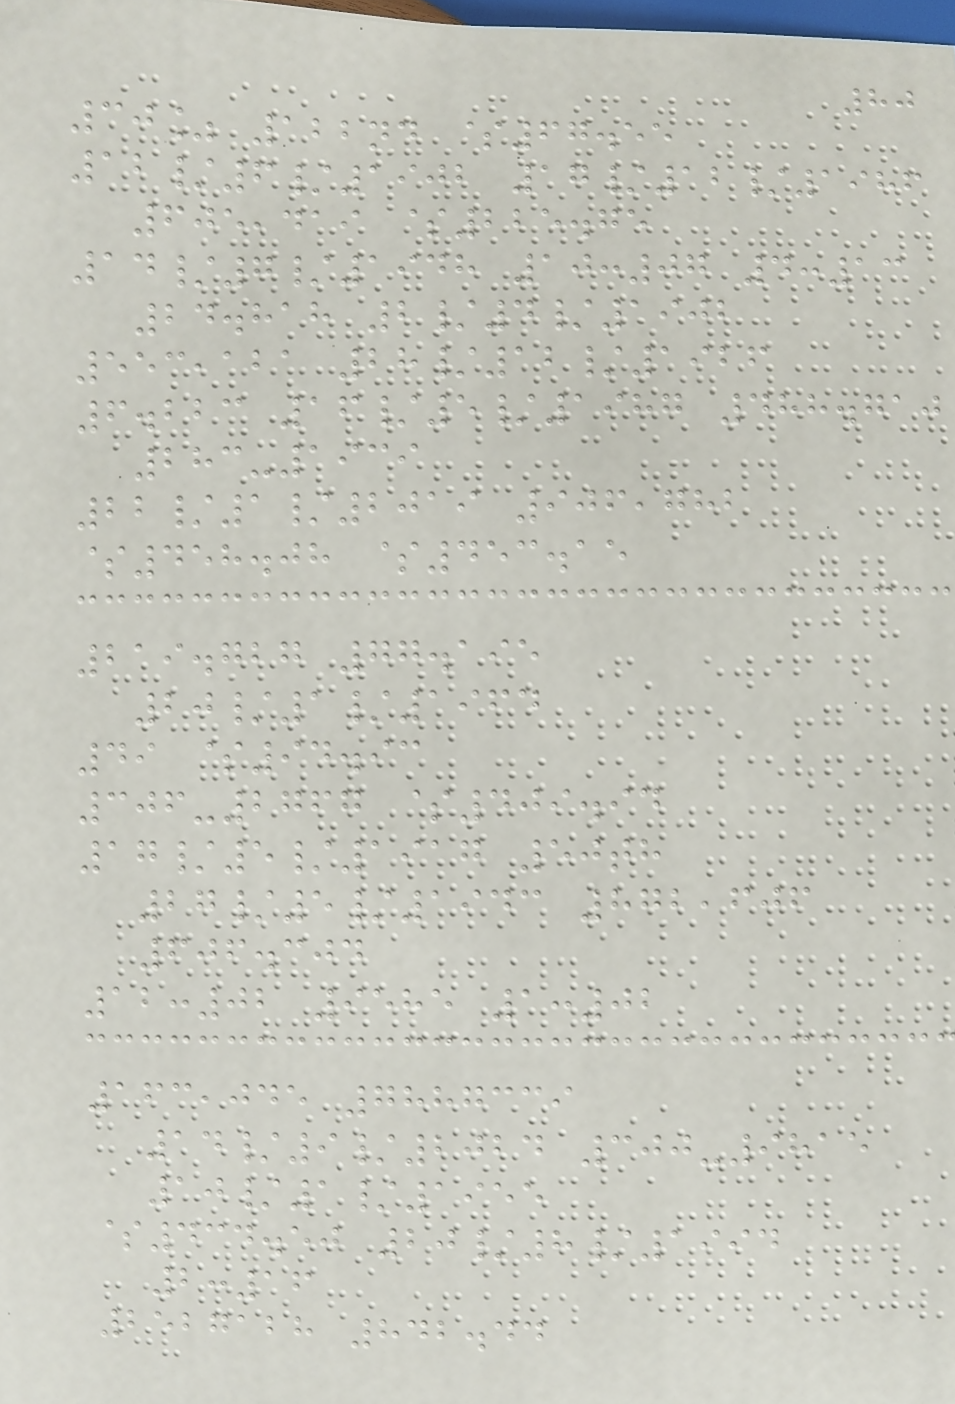80
30% 122nd $67.55
12/6/1902 17/12/1986
605,419 $225.75
14/7/1948 10:07 4:13
24.818 2/4/1902
553,121 28/12/1926
6.223 16/5/1987 488.710
283-1939
22/1/2019 906,782
$458.08 $453.15
219.727 77.195
20/1/1964
49 $94.93
306-2767 $409.94
17/5/1917 50th
27/5/1943 872,606
606.304
12:02 9585 1:02
163,045 7887339
14/9/2024 300-9815
10/1/1955
$434.50 20/8/1994
2:16
2527128 842.44
